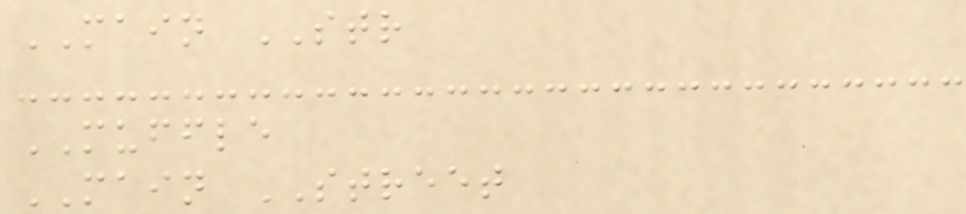MAIN STR
MUFFLE
MAIN STREET
